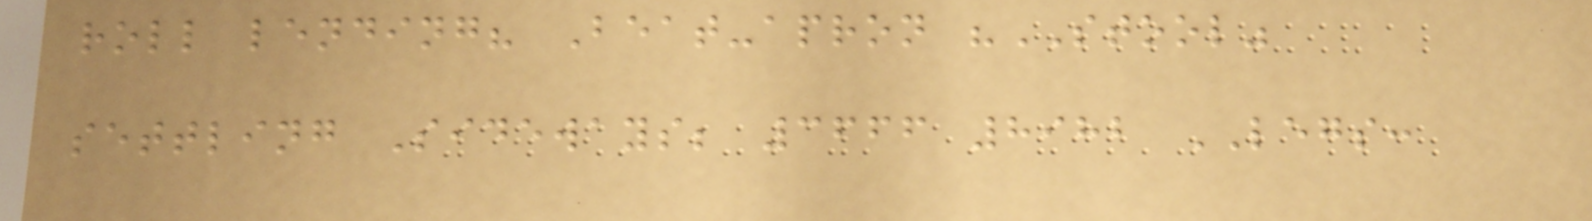roll lending? Beat-apron "STOOL"
settling Sideways; 3666 8982 LEGS:
